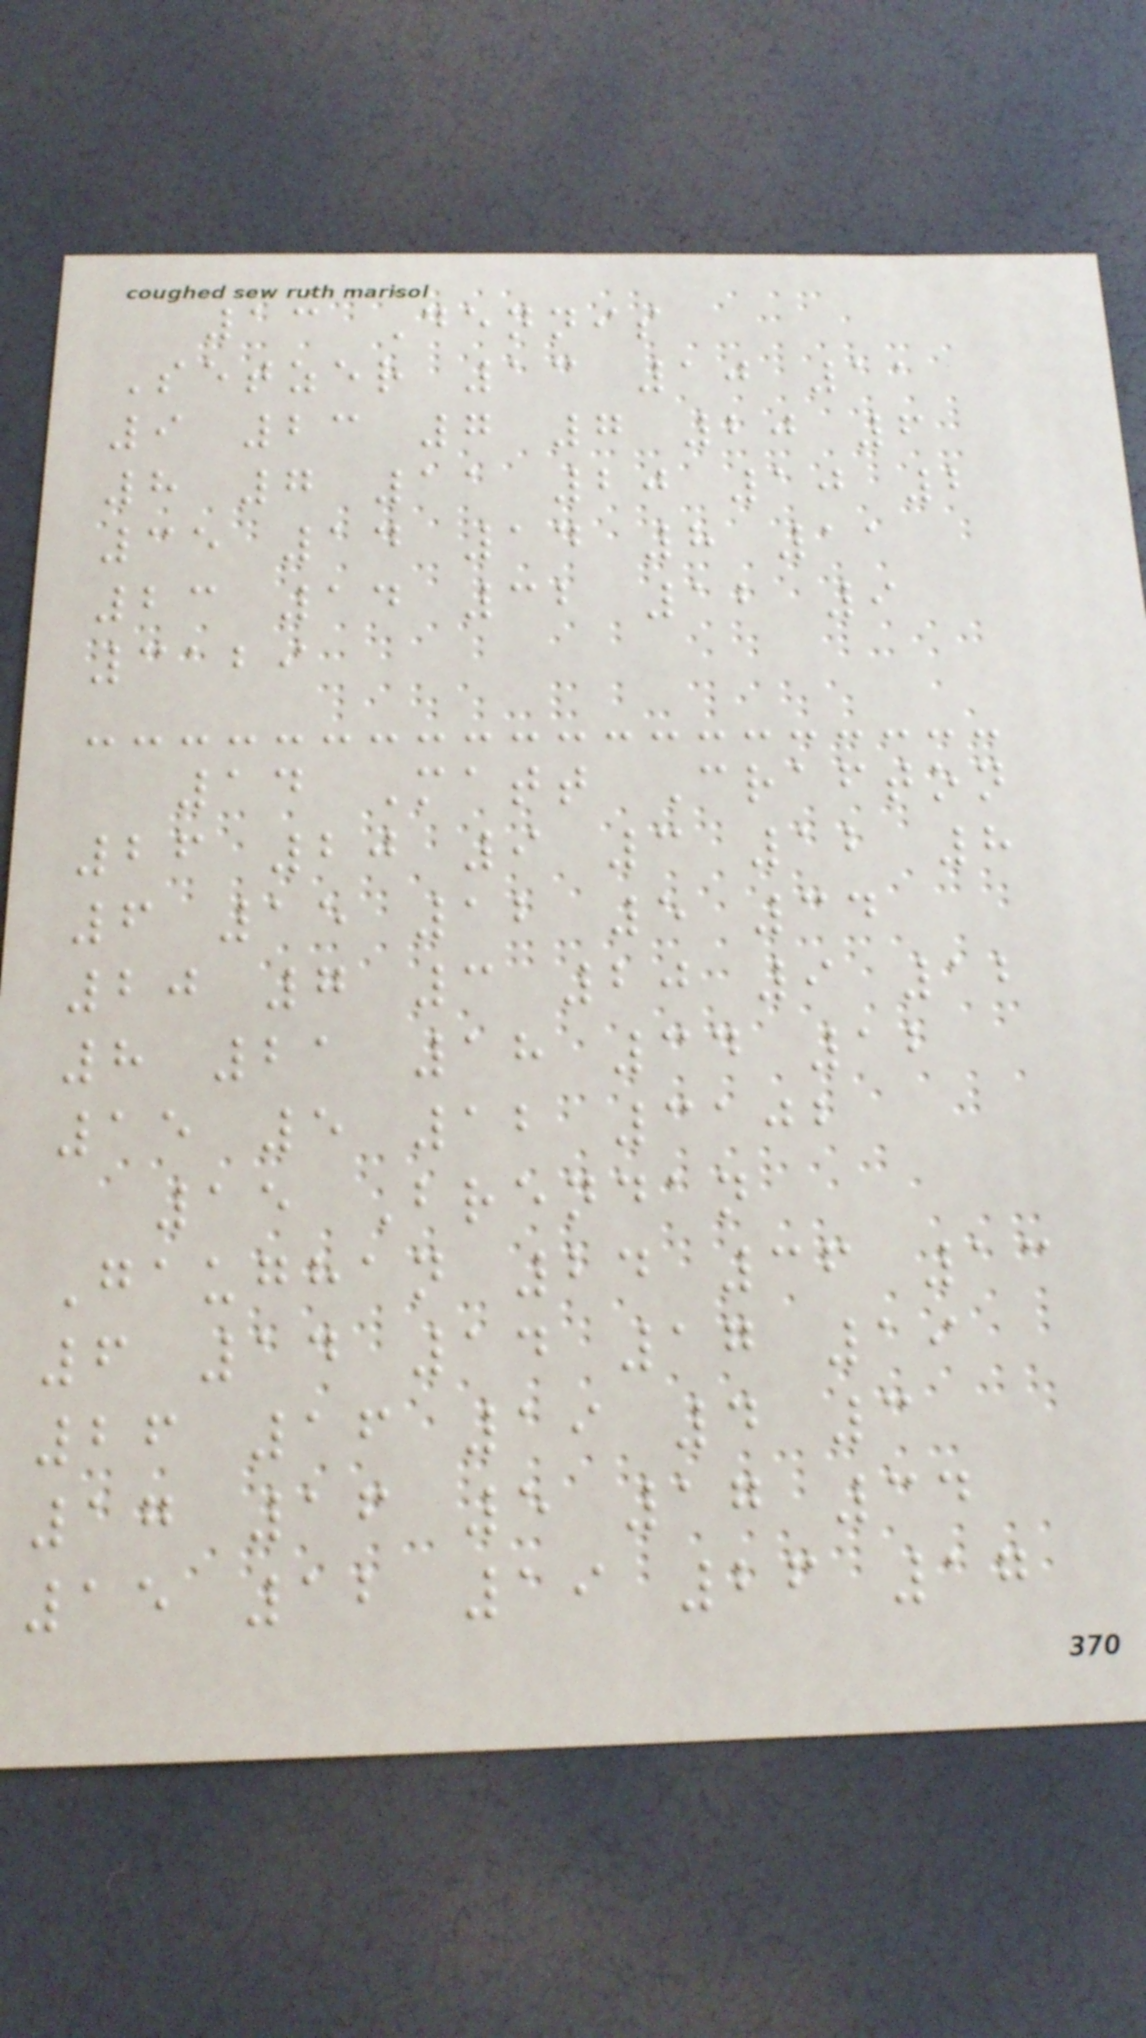13 Dennis
Setzer 13 10 11
9 23 7 7 20 6
8 7 11 20 10 2
35 14 14 8 11
23 14 32 12 9
3129
14 Matt Crafton
26 20 9 3 12 8
6 15 12 5 34
20 7 3 20 9 12
8 21 18 34 12
15 5 12 3102
15 Brendan
Gaughan 24 36 13
6 14 14 17 19
26 16 19 4 3
17 16 5 17 34
15 12 19 26 17
